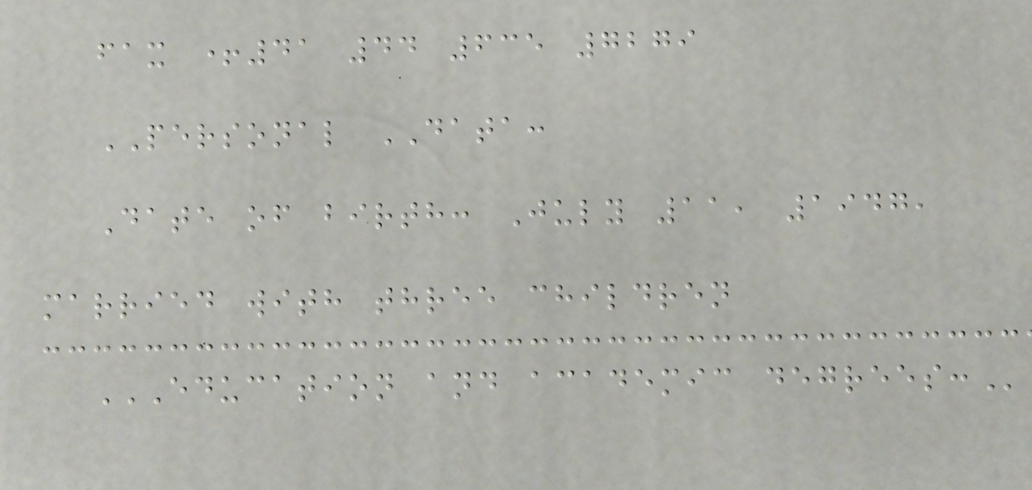fax +41 44 635 7279
PERSONAL DATA:
Date of birth: July 11, 1947,
married with three children
EDUCATION AND ACADEMIC DEGREES:
